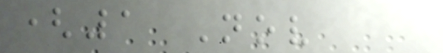(1 Nov
